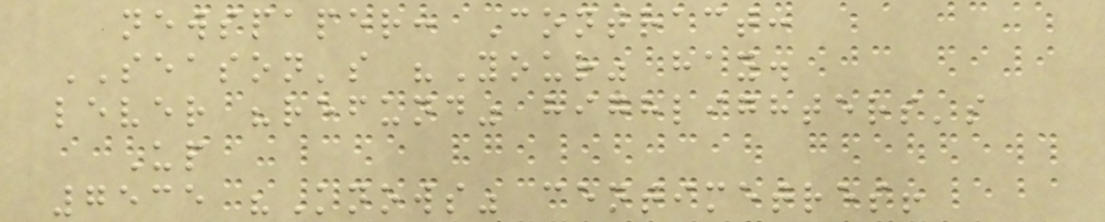newspaper: Contract:
SEASON's "Your" hay.
lever "refund" highlighters's
Up
7535 "Knows" centimetres!
